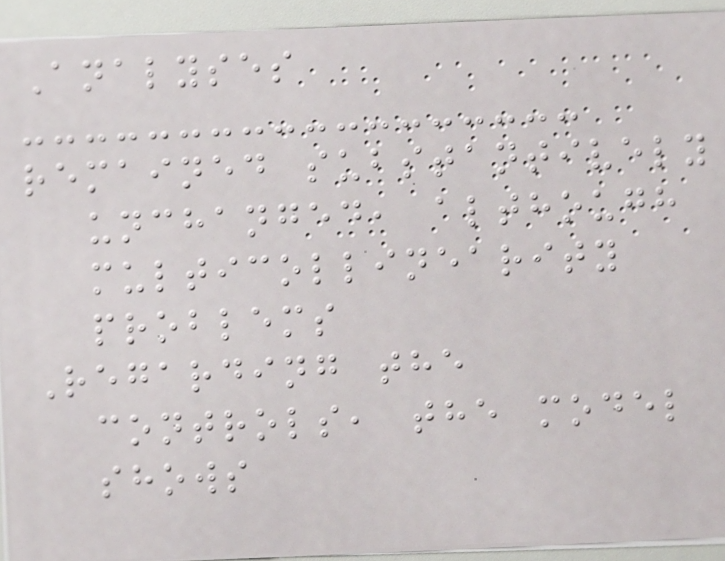Analyses
remained substantively
unchanged, although
multicollinearity
problems
Regarding the
controls, the model
shows
